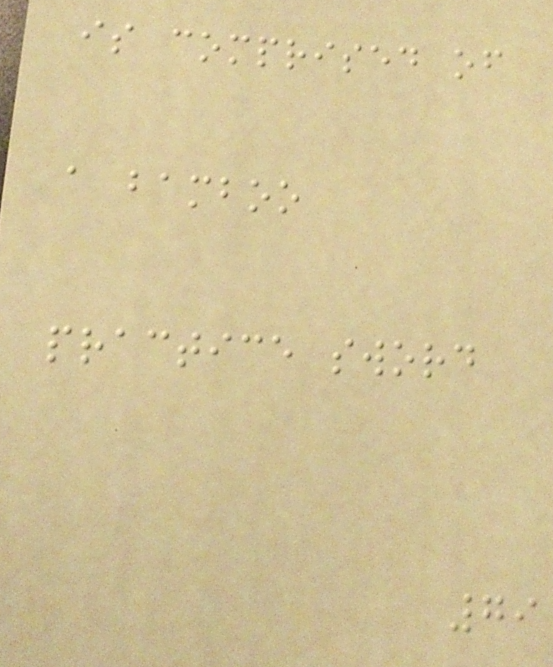is comprised of
a bamboo
practice sword
79
